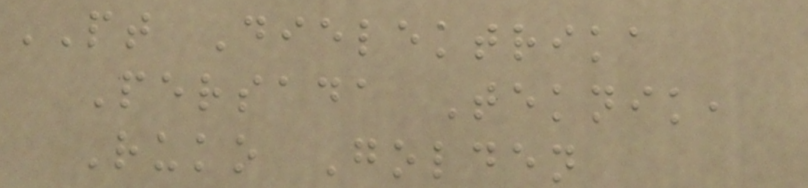PT Dielektrika
Persada Teknik,
Ruko Golden
